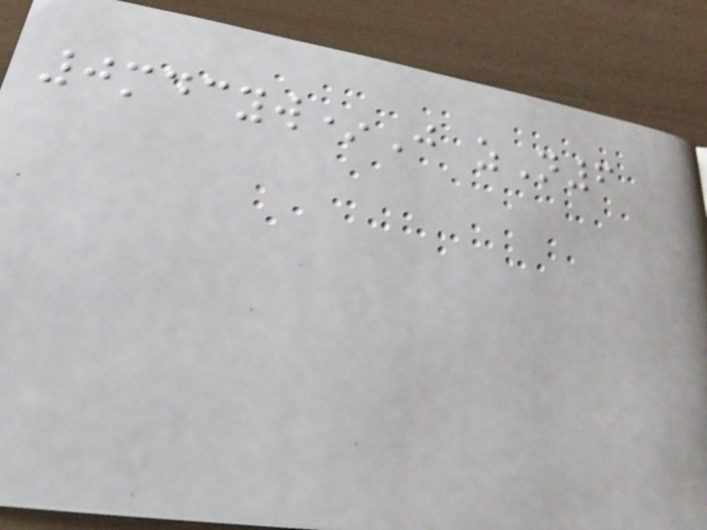0mdcyw*J zN6
